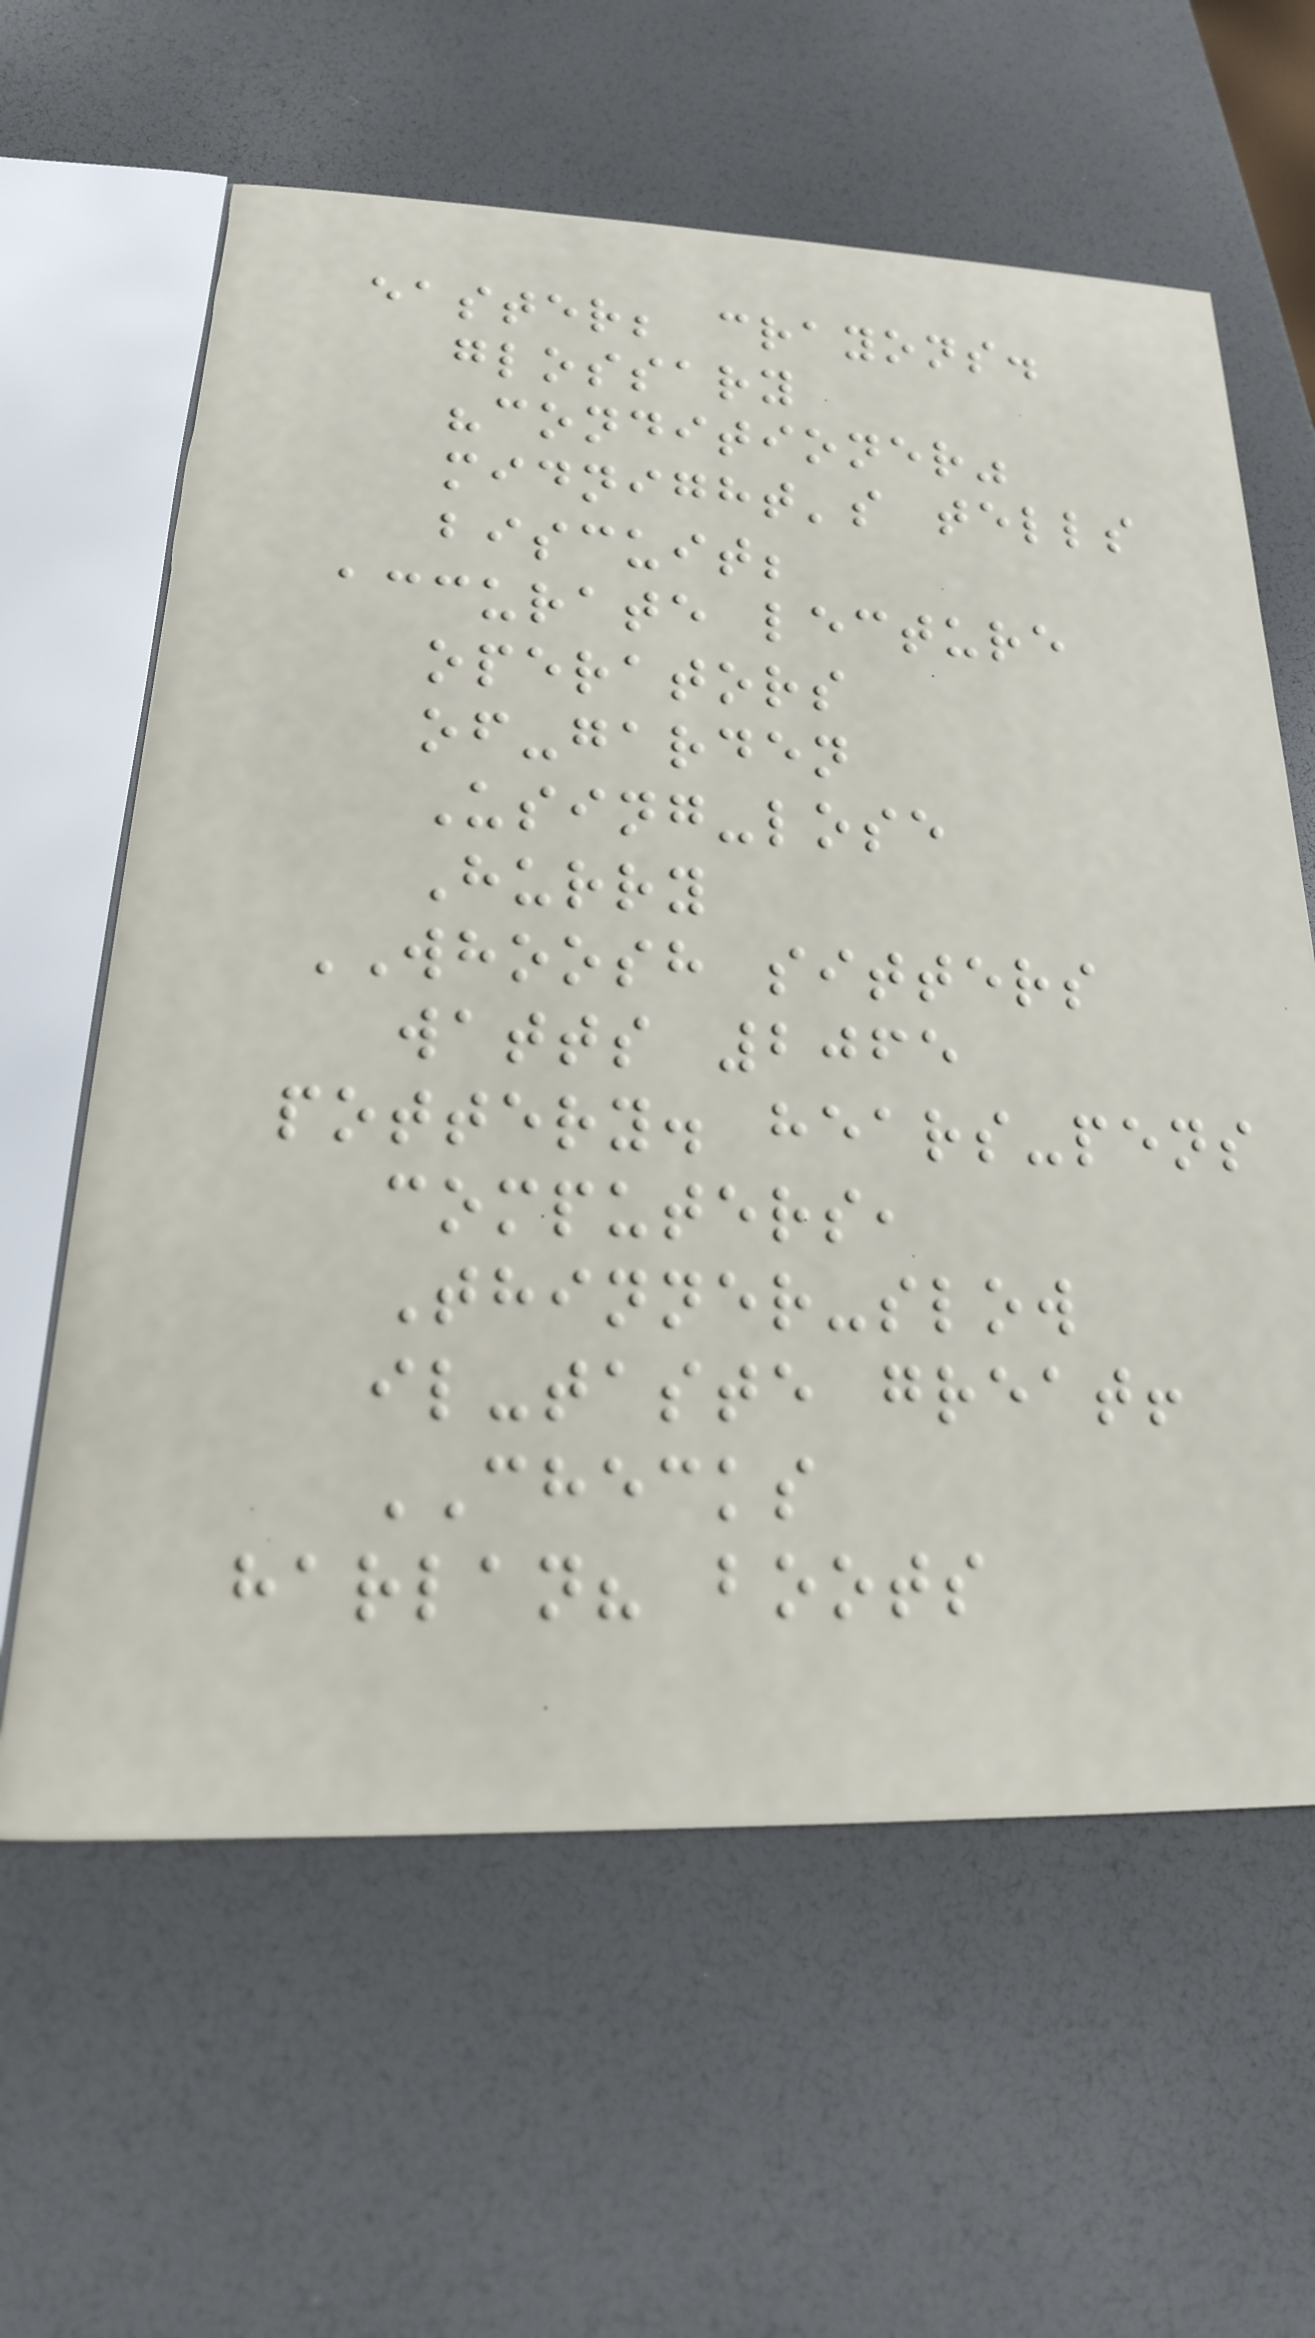easter; crayons.
glossary
"conditioner"
midnight's tells
biscuit;
accurate lecture
operators
of-garden
Using-lose
Hurry
WHOOSH sitters
watts 2065
pottery. hears-pens
computers,
Thinner-slow
il-taste great!
CHECKS
harlan? boots
